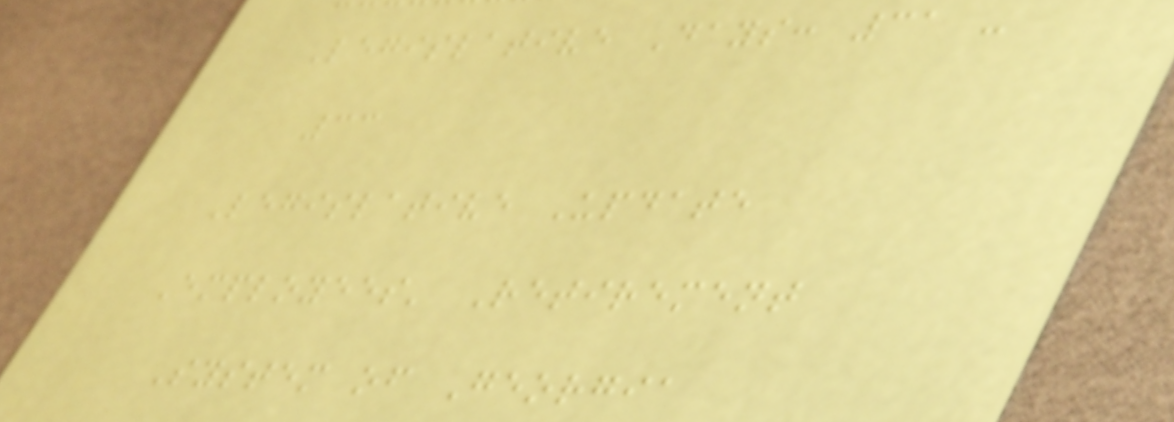Legislative Days: 31 -
33
Legislative Update
Employees' Retirement
System of Georgia
